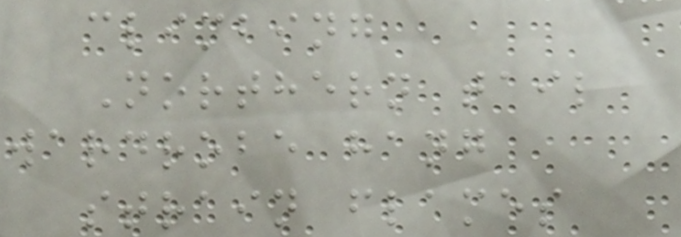climbing
Northern tail
wardrobe hang
strain flames
